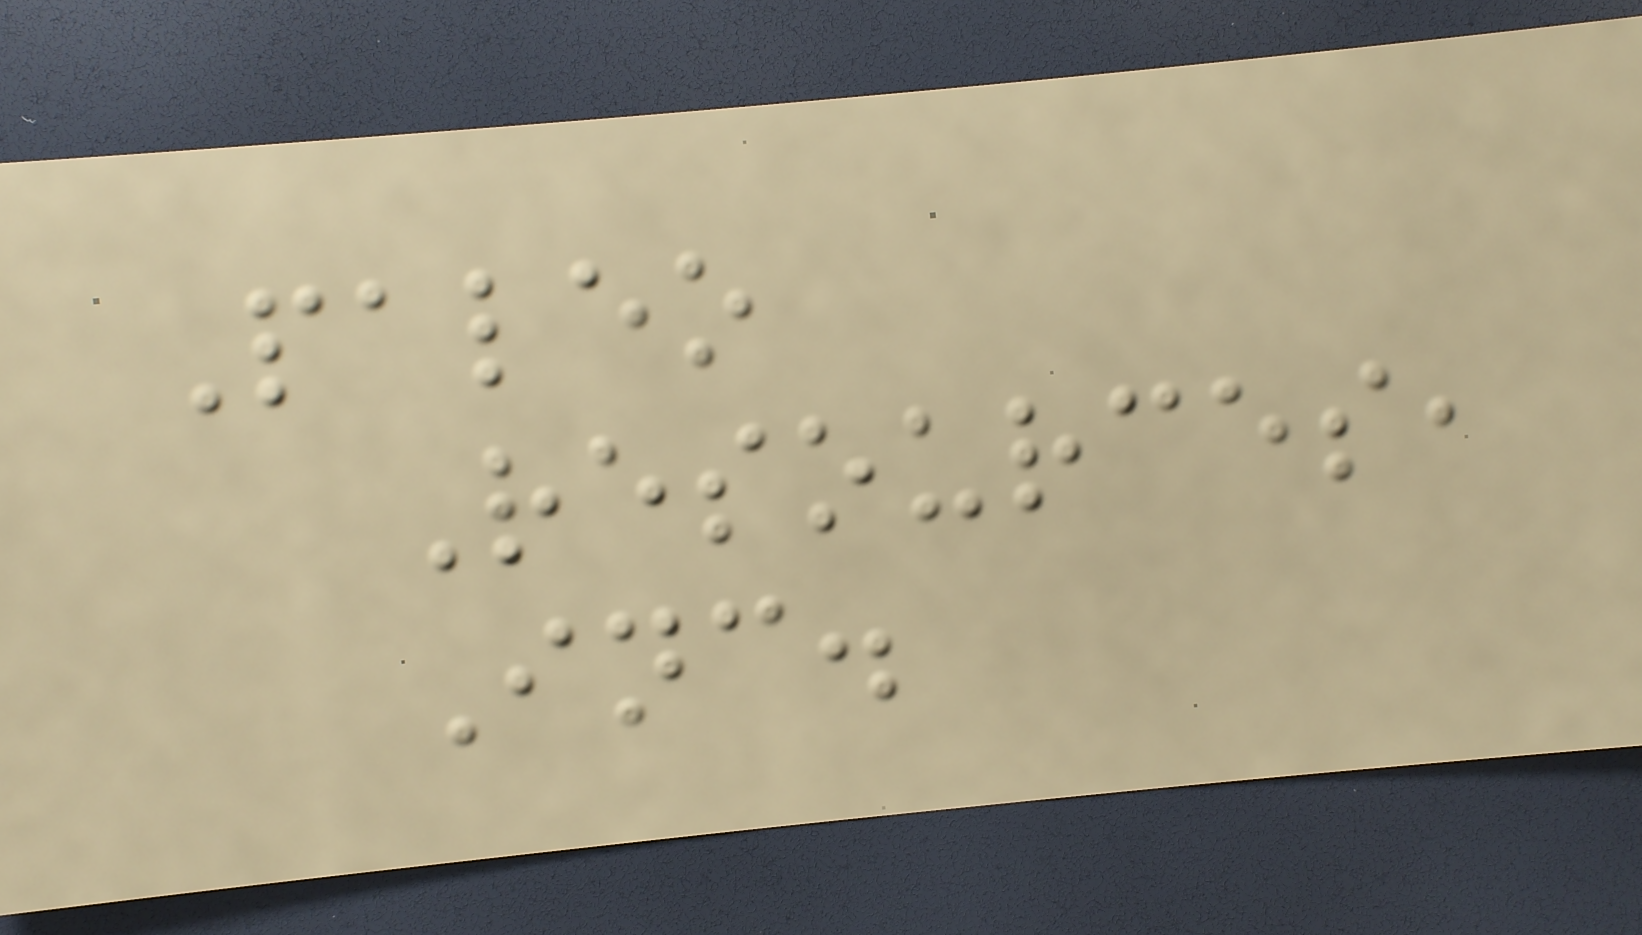Paleo
Resources,
Inc.
